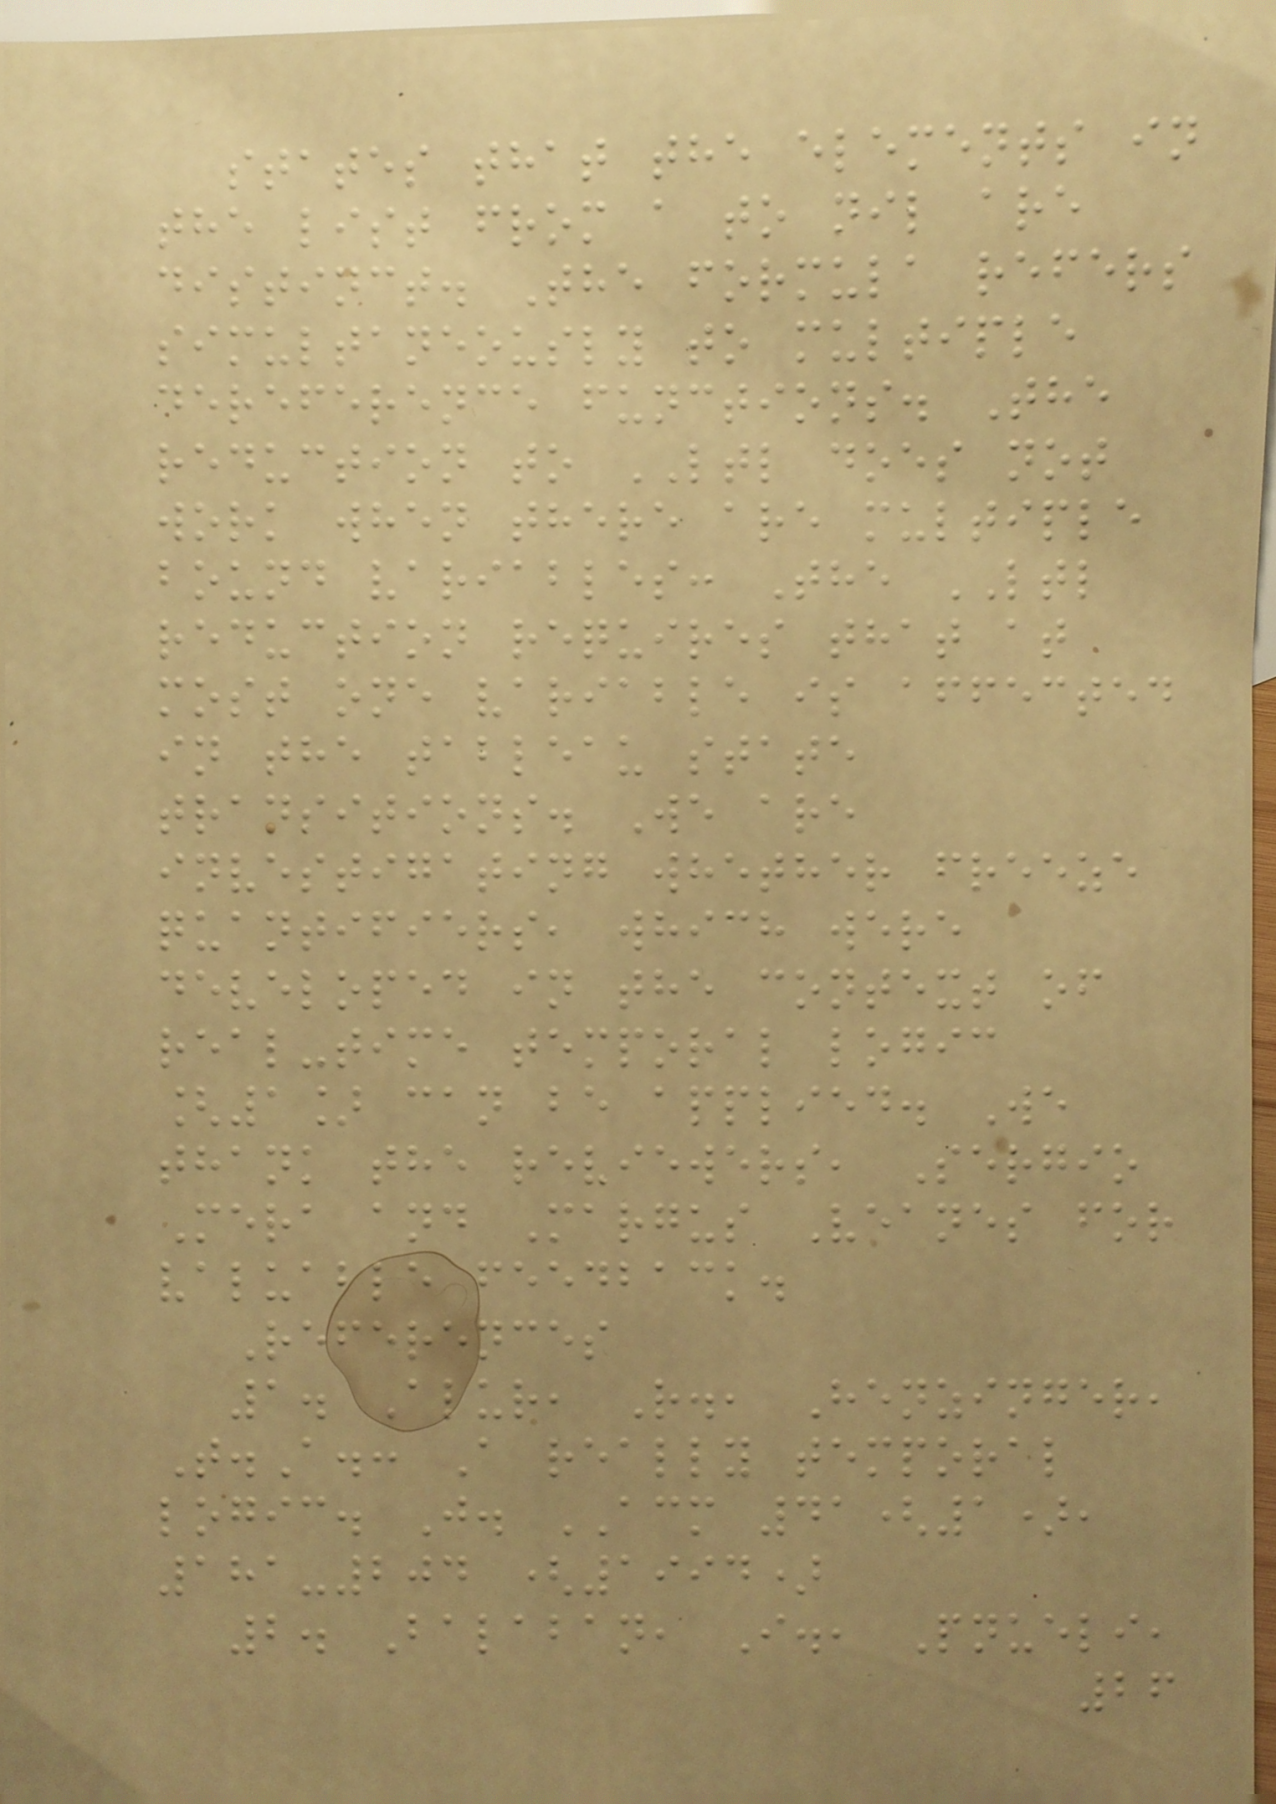states that the elements in
the list from a to nil are
distinct. The formula refers
simultaneously to multiple
dereference functions. The
reduction to LTL does not
work when there are multiple
bound variables: The LTL
reduction requires that at
most one variable is affected
in the tableau state
transitions. We are
investigating whether freeze
quantifiers, which were
developed in the context of
real-time temporal logic
[1] can be applied. We
thank the reviewers, Sergio
Mera and Margus Veanes for
valuable feedback.
References
1. Alur, R., Henzinger,
T.A.: A really temporal
logic. J. ACM 41(1),
181-204 (1994)
2. Balaban, I., Pnueli,
26
